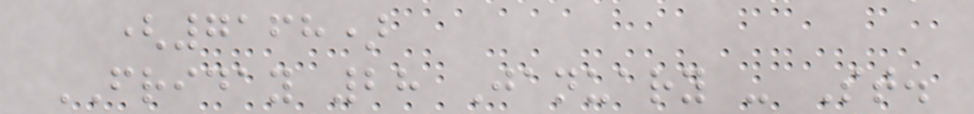(7168)
FRIDAY 28 January - St.
